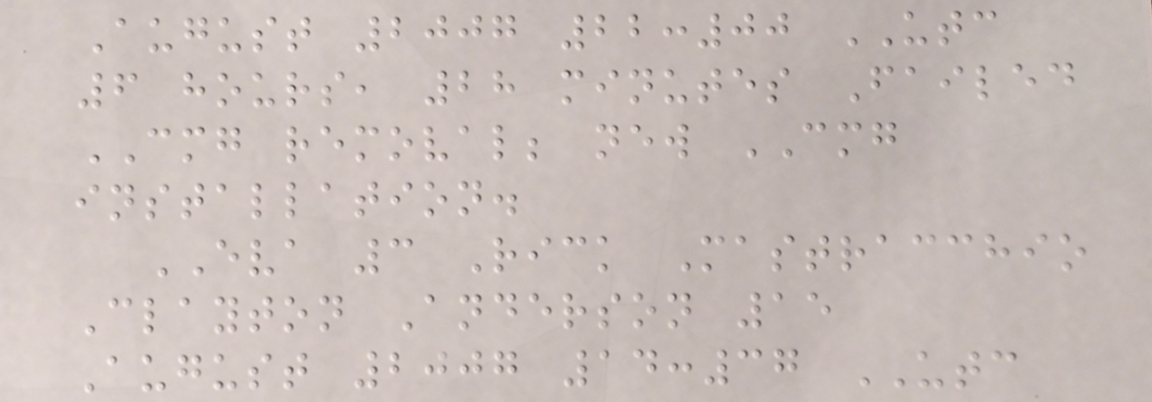August 2007 22:00 UTC
6 hours, 28 minutes Failed
CMG removal; new CMG
installation.
EVA 3 Rick Mastracchio
Clayton Anderson 15
August 2007 14:37 UTC
